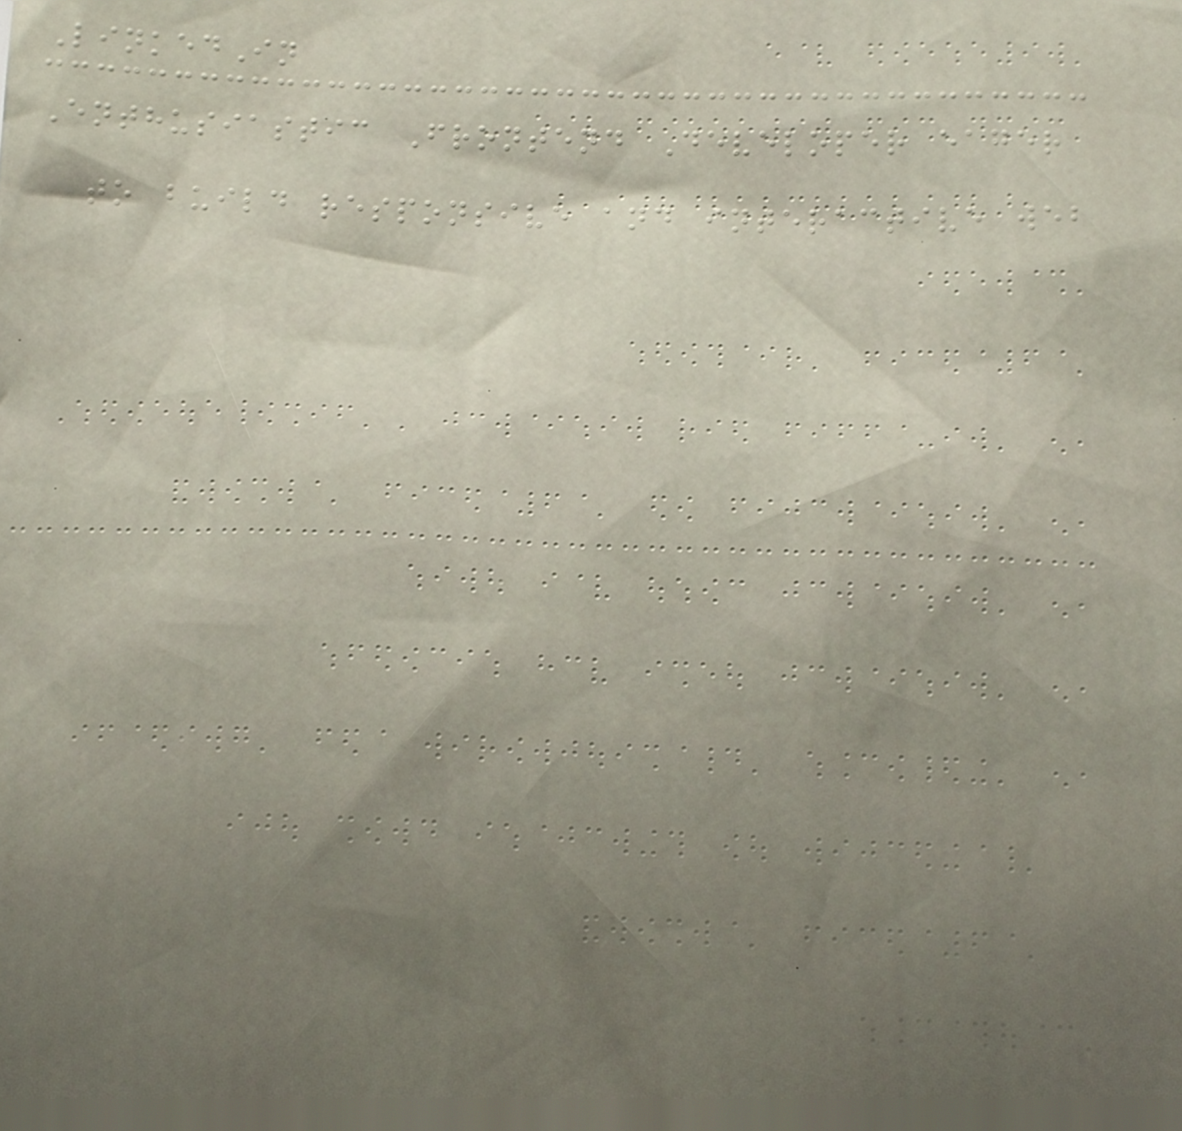LinkedIn
Enthusiastic Frontend Developer eager
to build responsive and interactive web
